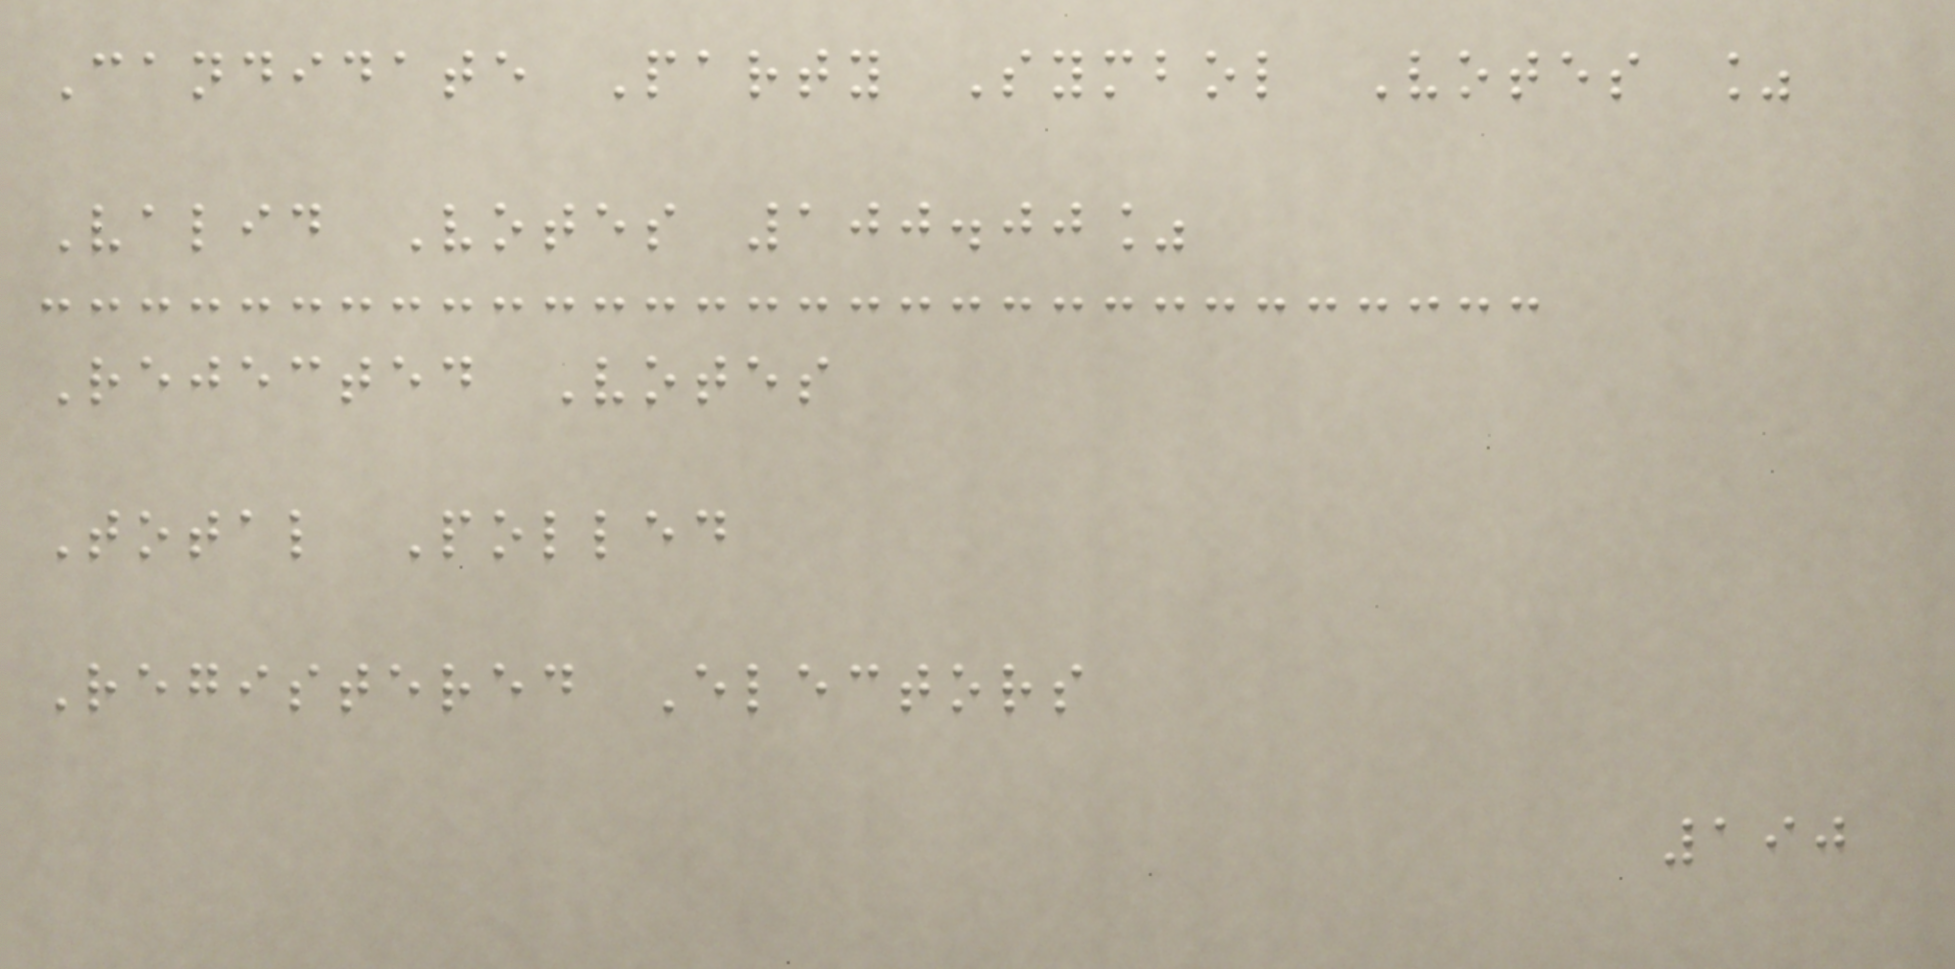Candidate Party Symbol Votes %
Valid Votes 100.00%
Rejected Votes
Total Polled
Registered Electors
190
